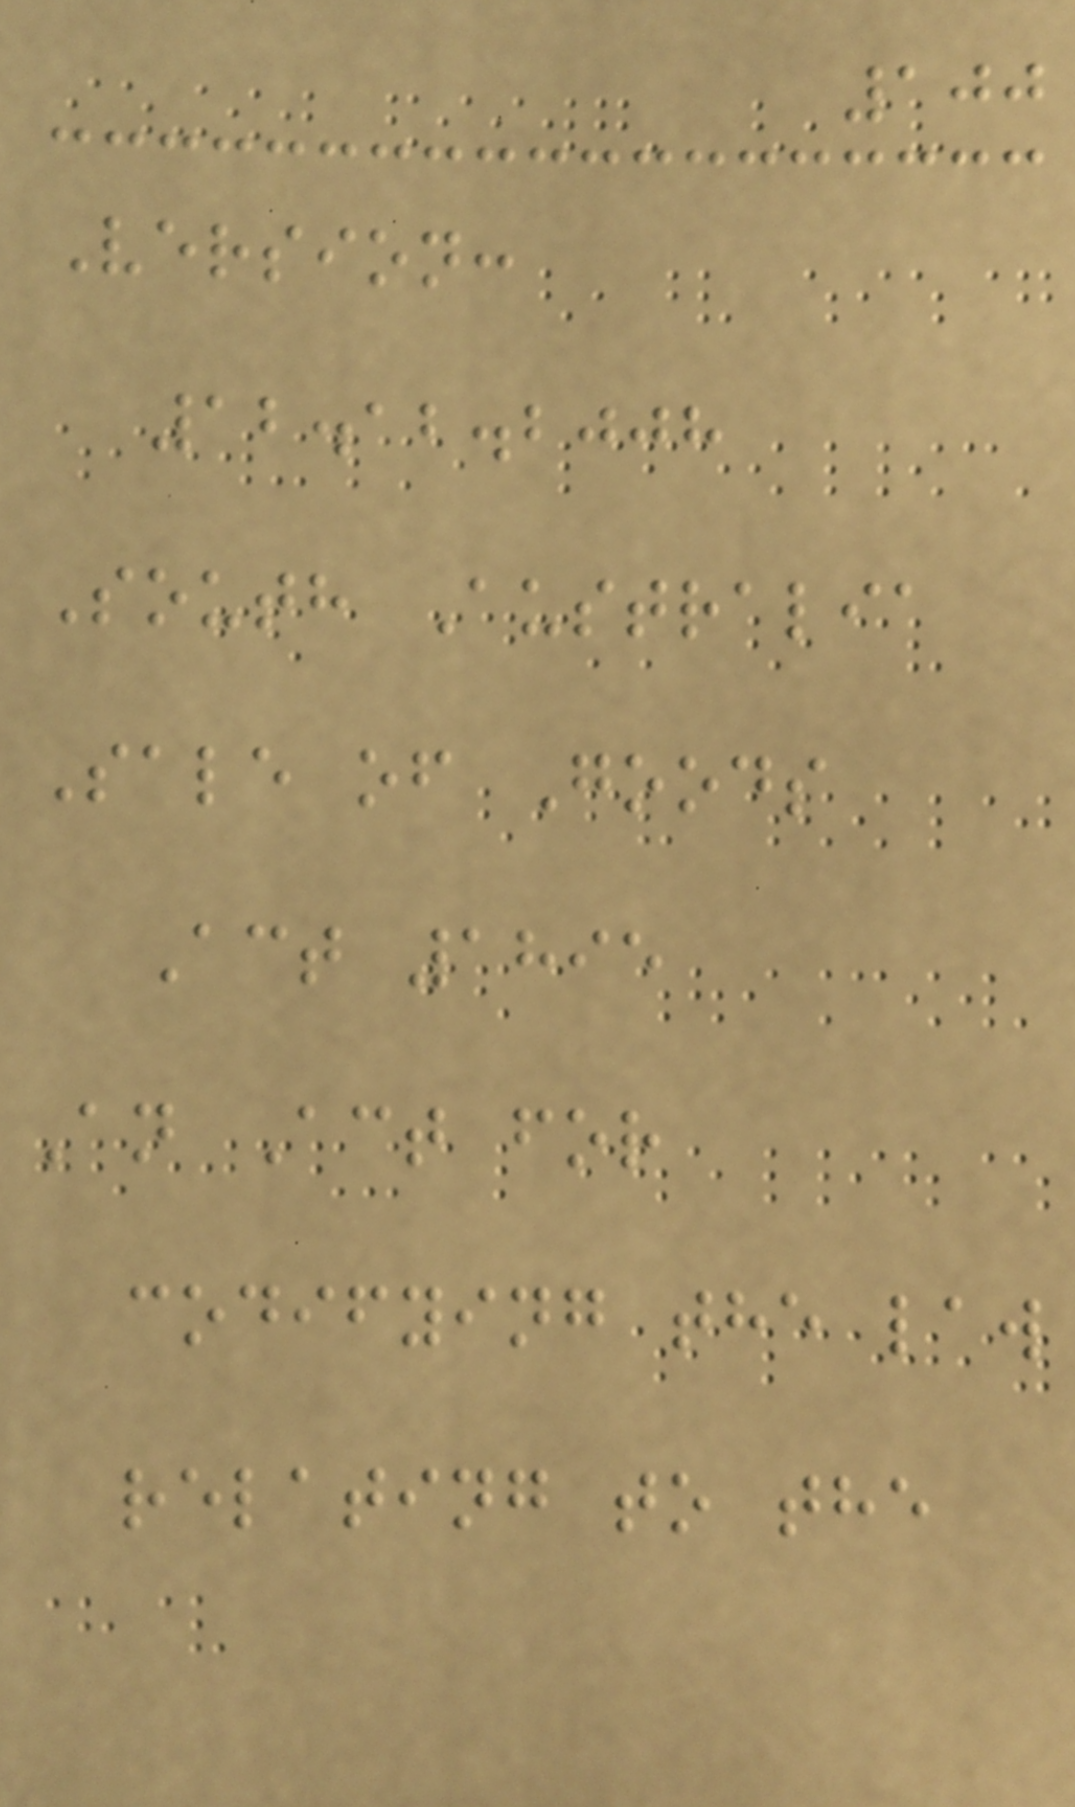100
Version:
12.12.2008
South Australia
Sale of Goods
Act 1895
An Act for
codifying the law
relating to the
